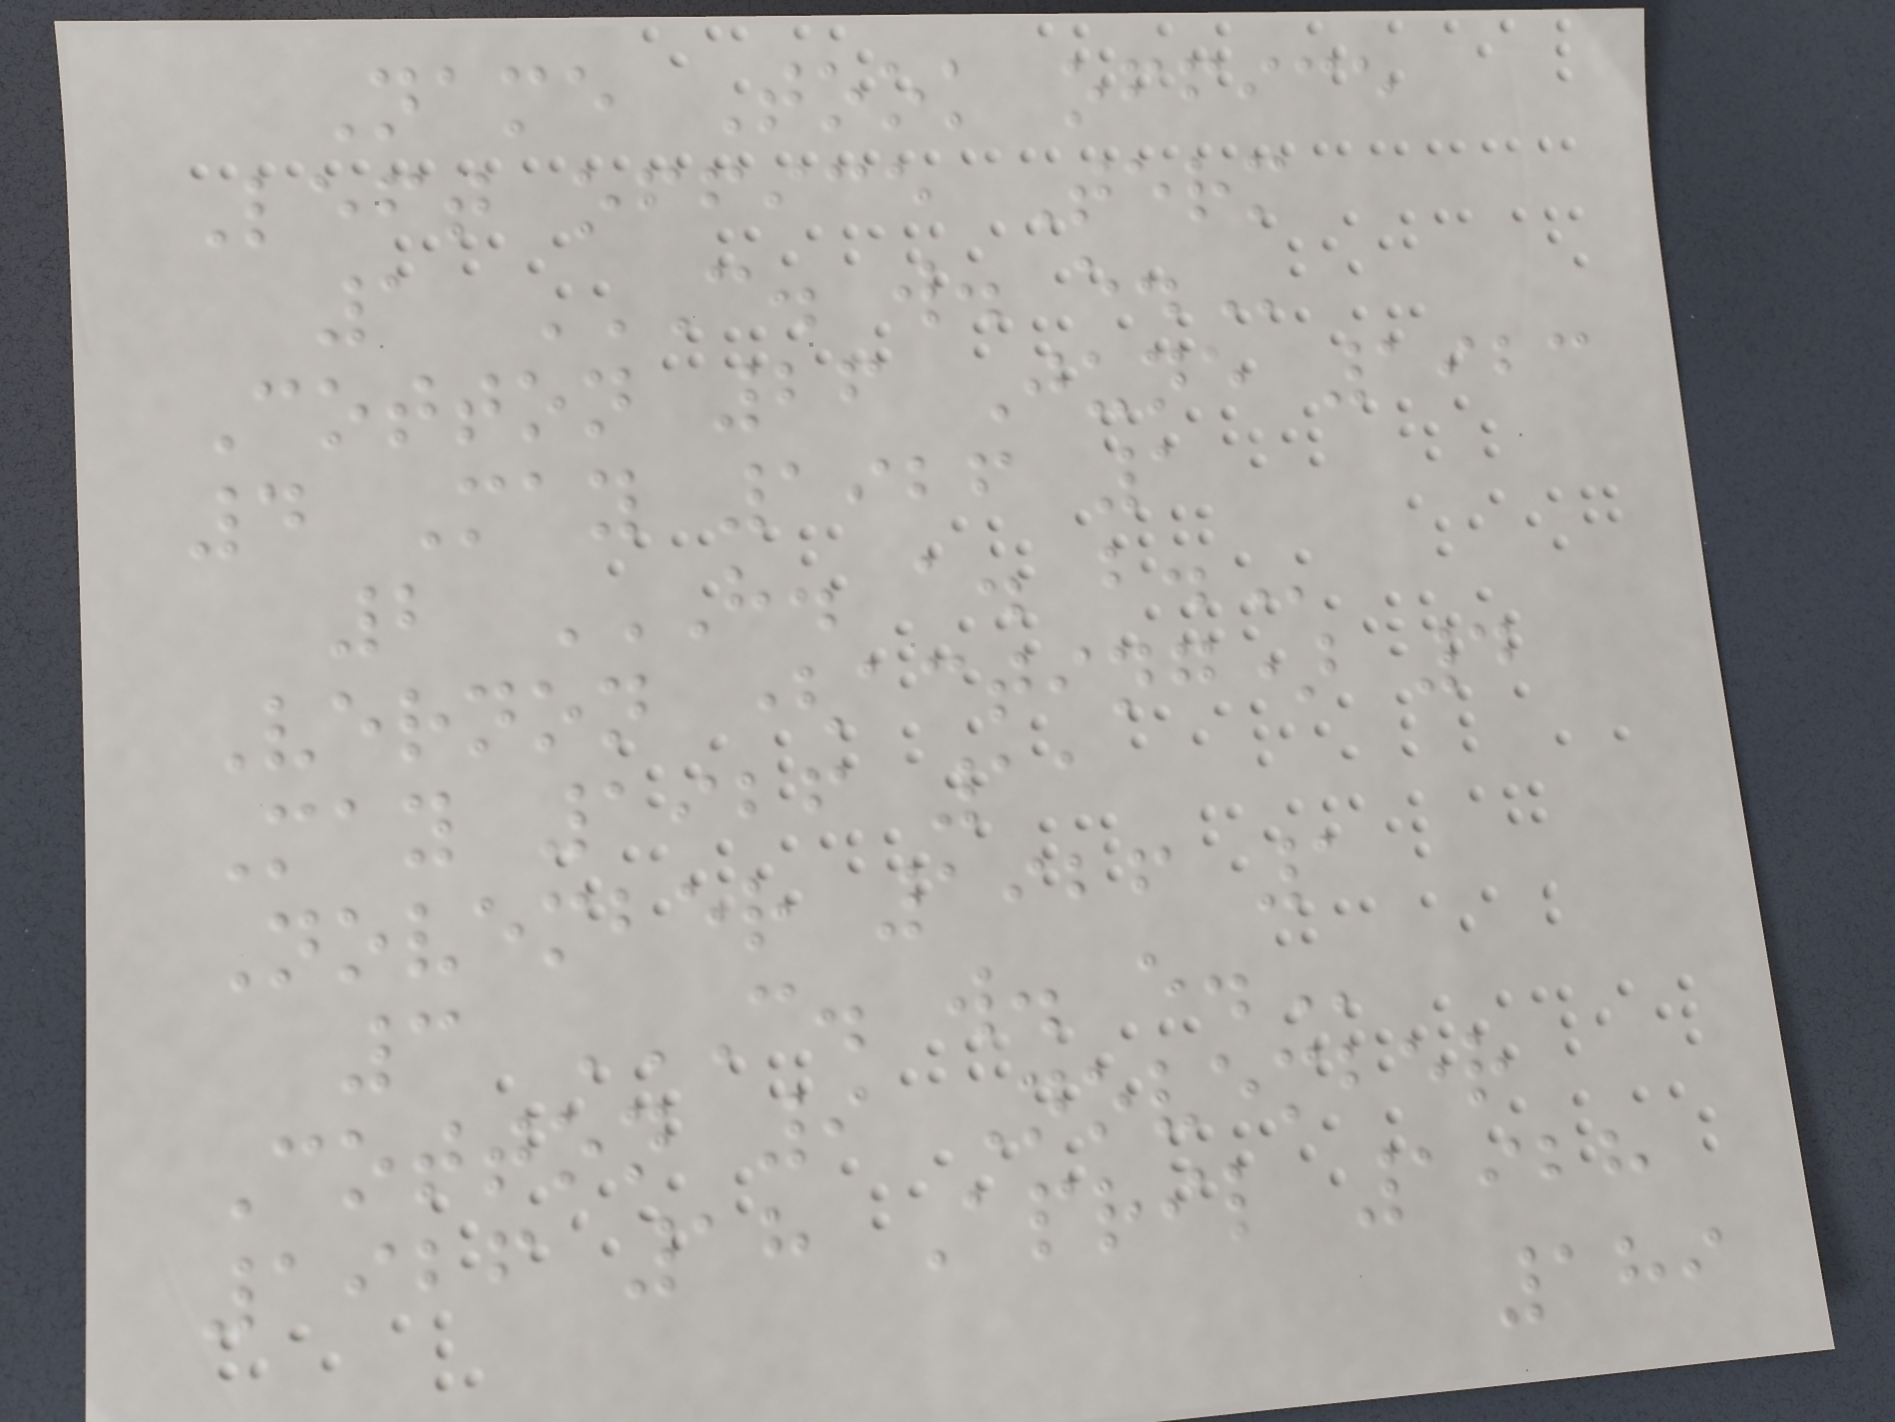Name Took office
Left office Term
1 C. W. E.
Cotton 26 June 1923
4 May 1926 1
2 H. A. B.
Vernon (acting) 4
May 1926 11
November 1926 1
3 C. W. E.
Cotton 9 November
1926 18 April 1928
189
